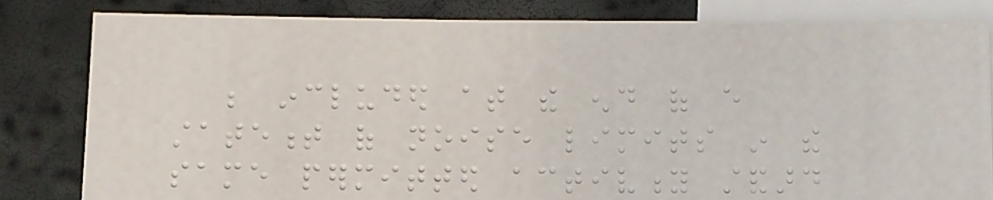be included at the end of every
statement of noise limits in the
same permitted activity standard
